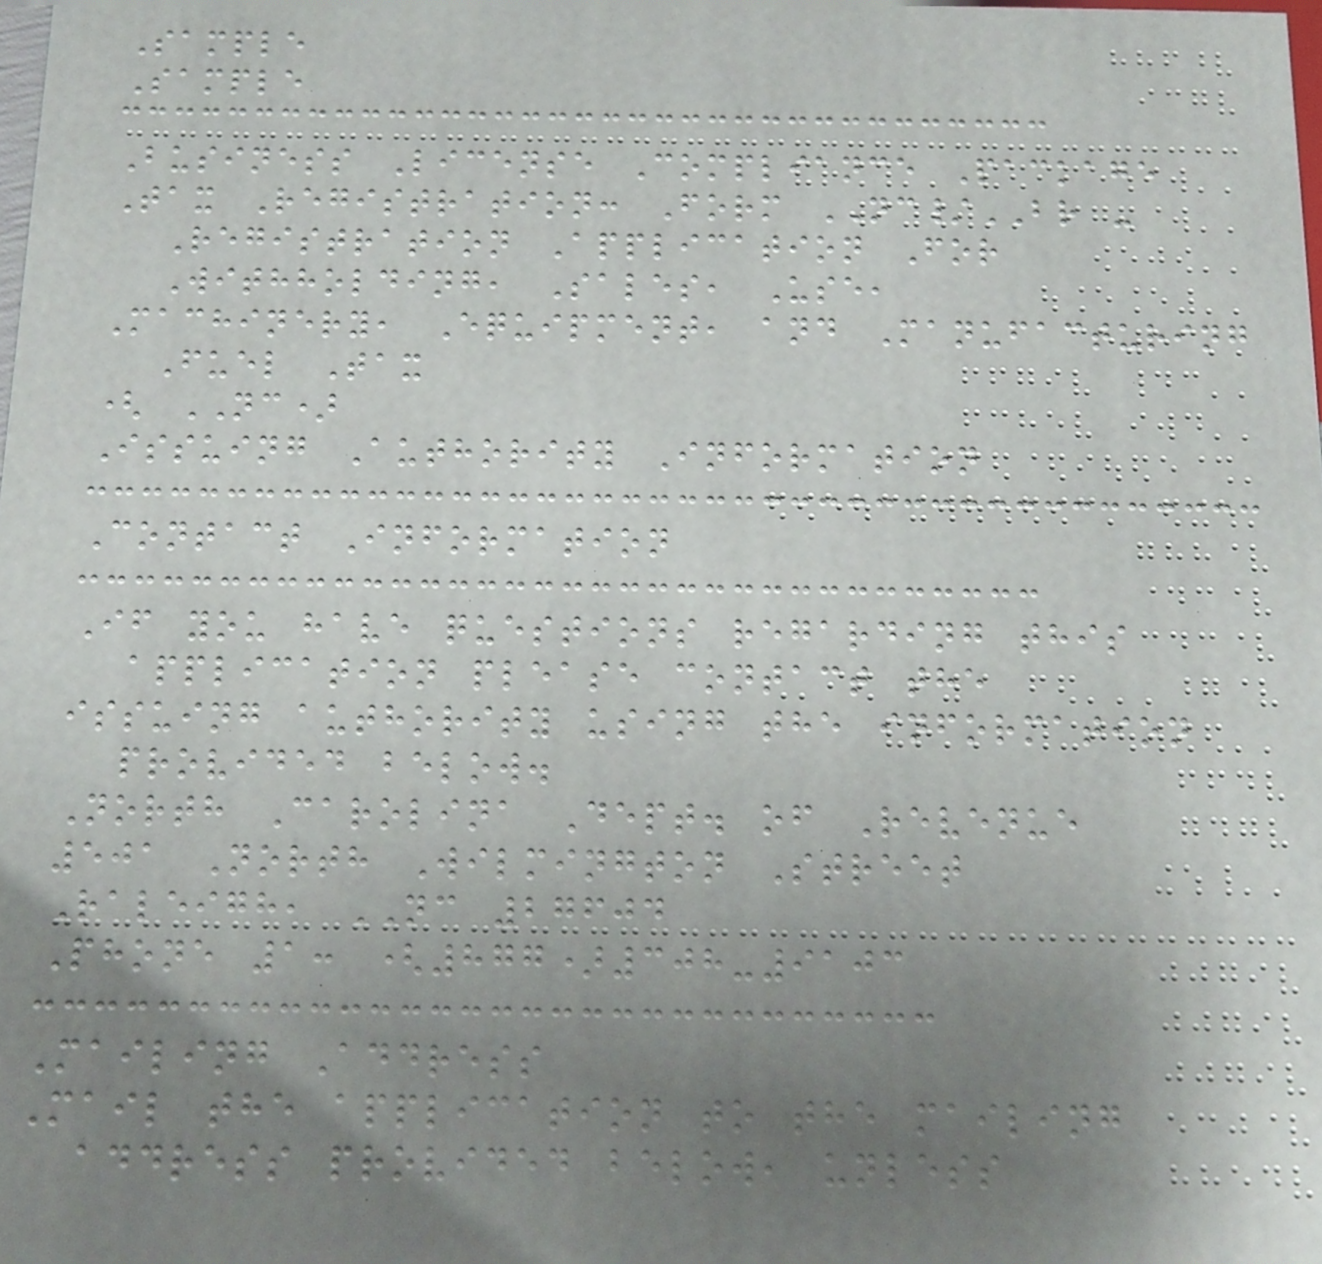Sample
Sample
Business License Compliance Package
Tax Registration: Form NC/BR -
Registration Application For
Withholding, Sales, Use,
Machinery, Equipment, and Manufacturing
Fuel Tax
( NC)
Issuing Authority Information
Contact Information
If you have questions regarding this
application please contact the
issuing authority using the information
provided below.
North Carolina Dept. of Revenue
501 North Wilmington Street
Raleigh, NC 27604
Phone 1: (877)308-9103
Mailing Address
Mail the application to the mailing
address provided below, unless
